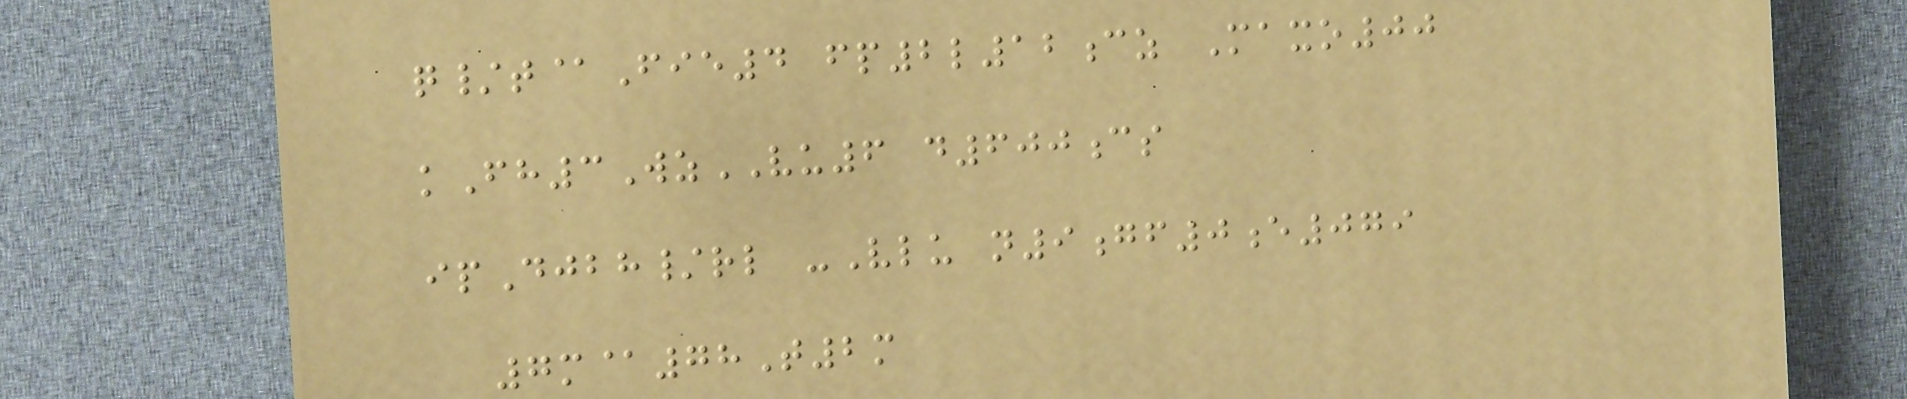q/t@Fie4 fp2l12cz Maxo00
kFh3WzVU6 d600cs
ipDjbh/rl -Vlu n9gf0e079
7m@78T2m
